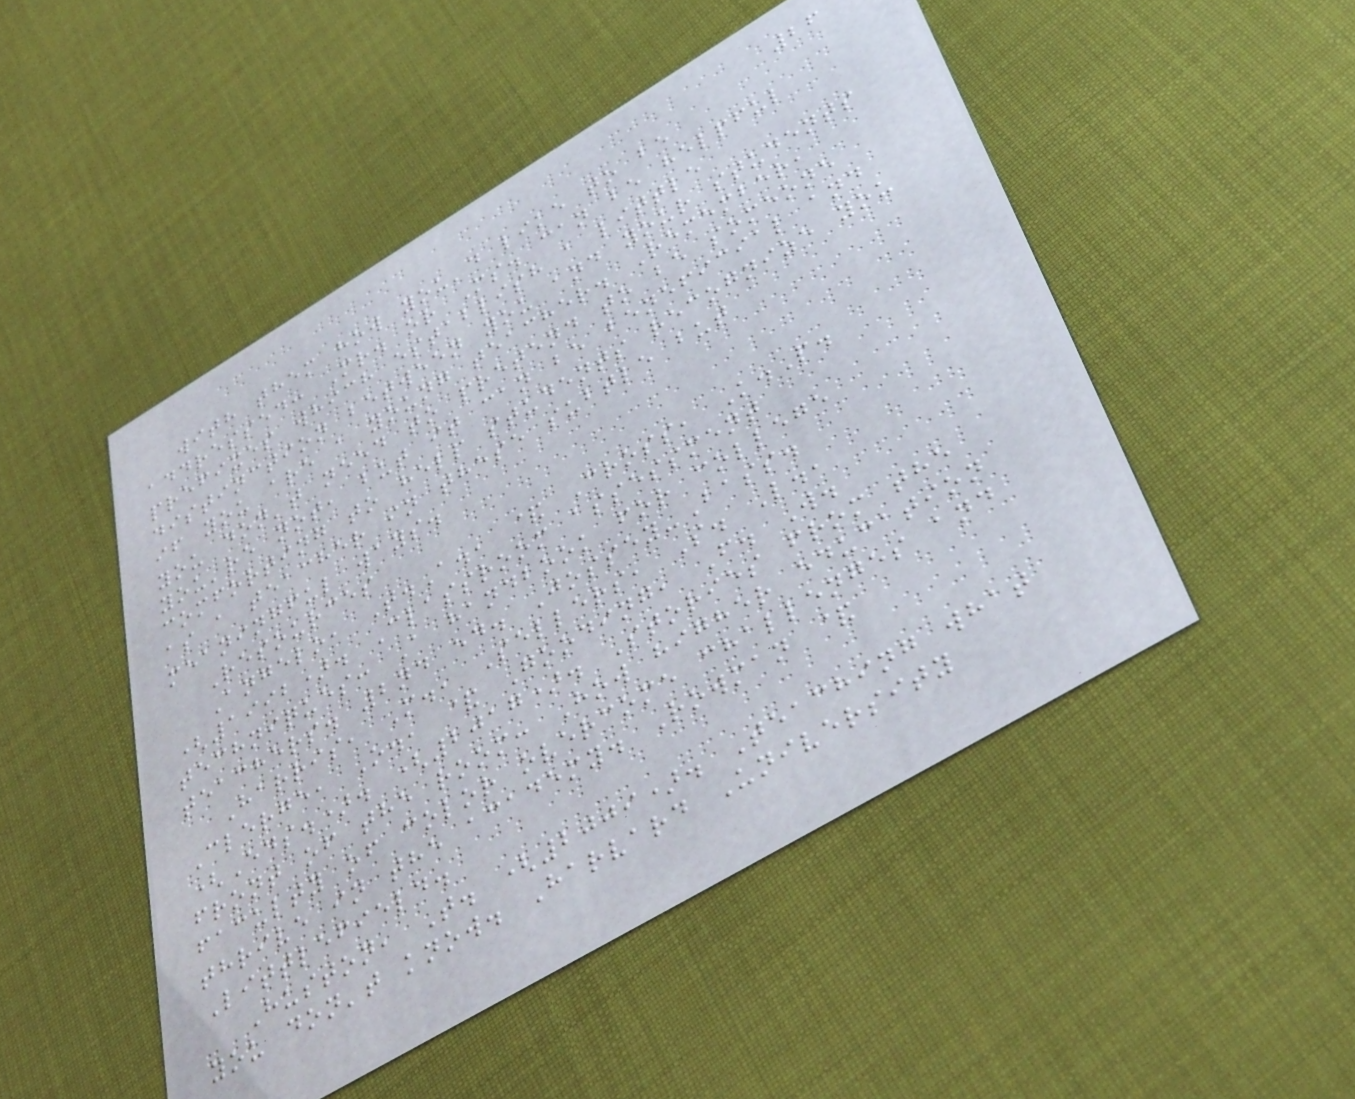26
with them how you'd like to be
addressed: Mr. or Ms. can be helpful
prefixes which establish a little
distinction between you and your students
if you are a young teacher. Remember,
you don't need to pretend to be someone
you're not, but it can be beneficial and
comforting to help students recognize you
as a teacher in these subtle but
meaningful ways.
Resources
Angelo, T.A., & Cross, K.P.
(1992). Classroom assessment
techniques: A handbook for college
teachers. 2nd ed. Jossey-Bass.
Harris, M., Sellers, S. L.,
Clerge, O., & Gooding, F. W.
(Eds.). (2017). Stories from the
front of the room: How higher education
faculty of color overcome challenges and
thrive in the academy. Rowman &
Littlefield.
Huston, T. (2009). Teaching what
you don't know. Harvard University
